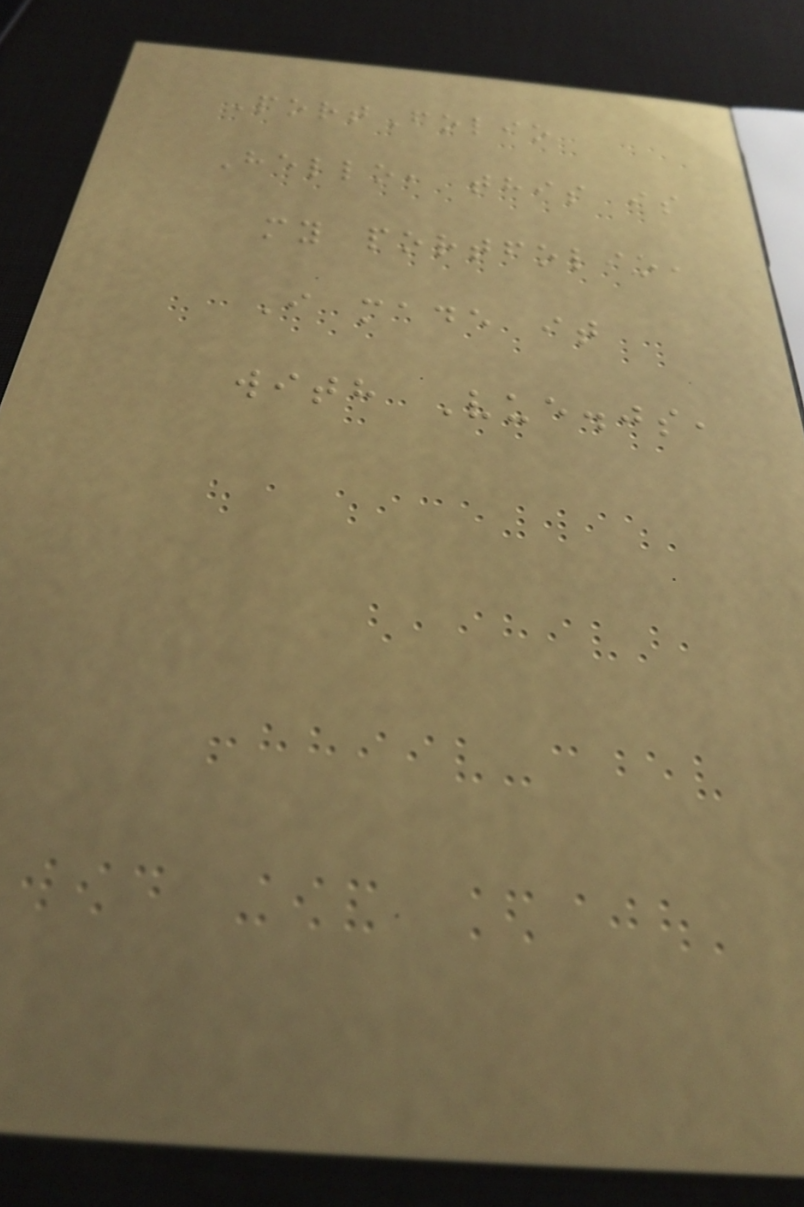PortFolio
Hello, this is
my portfolio,
I made it
with Vue.js,
